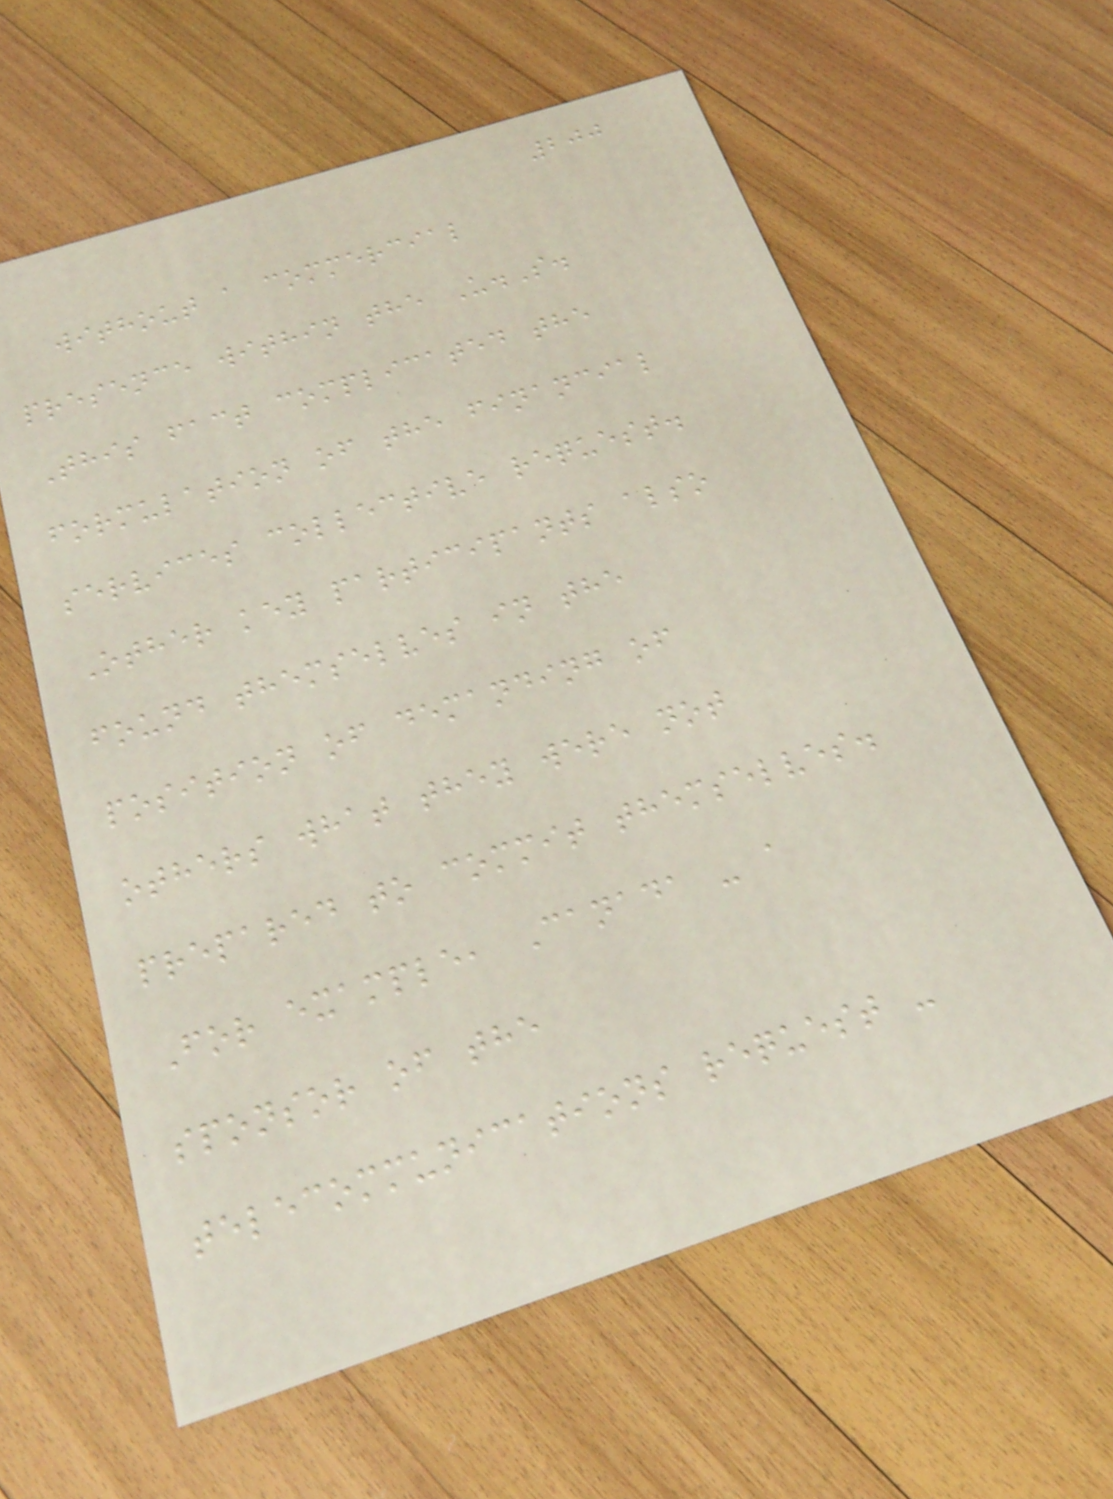200
without a commercial
presence within the U.S.
This fact complicated the
formulation of the financial
services collective request.
Other key participants also
found themselves in the
position of demanding of
others what they were not
prepared to commit themselves.
For example, Canada - a
sponsor of the
telecommunications request -
